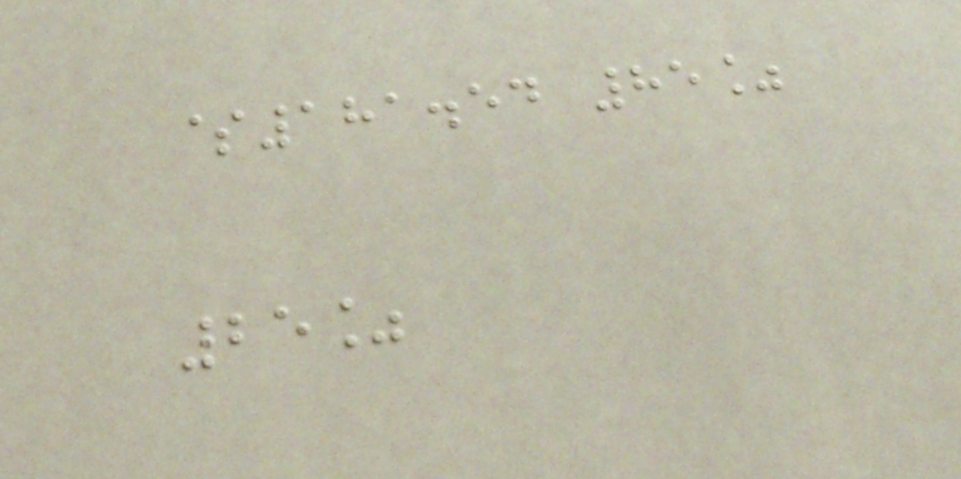$181.54 85%
25%
